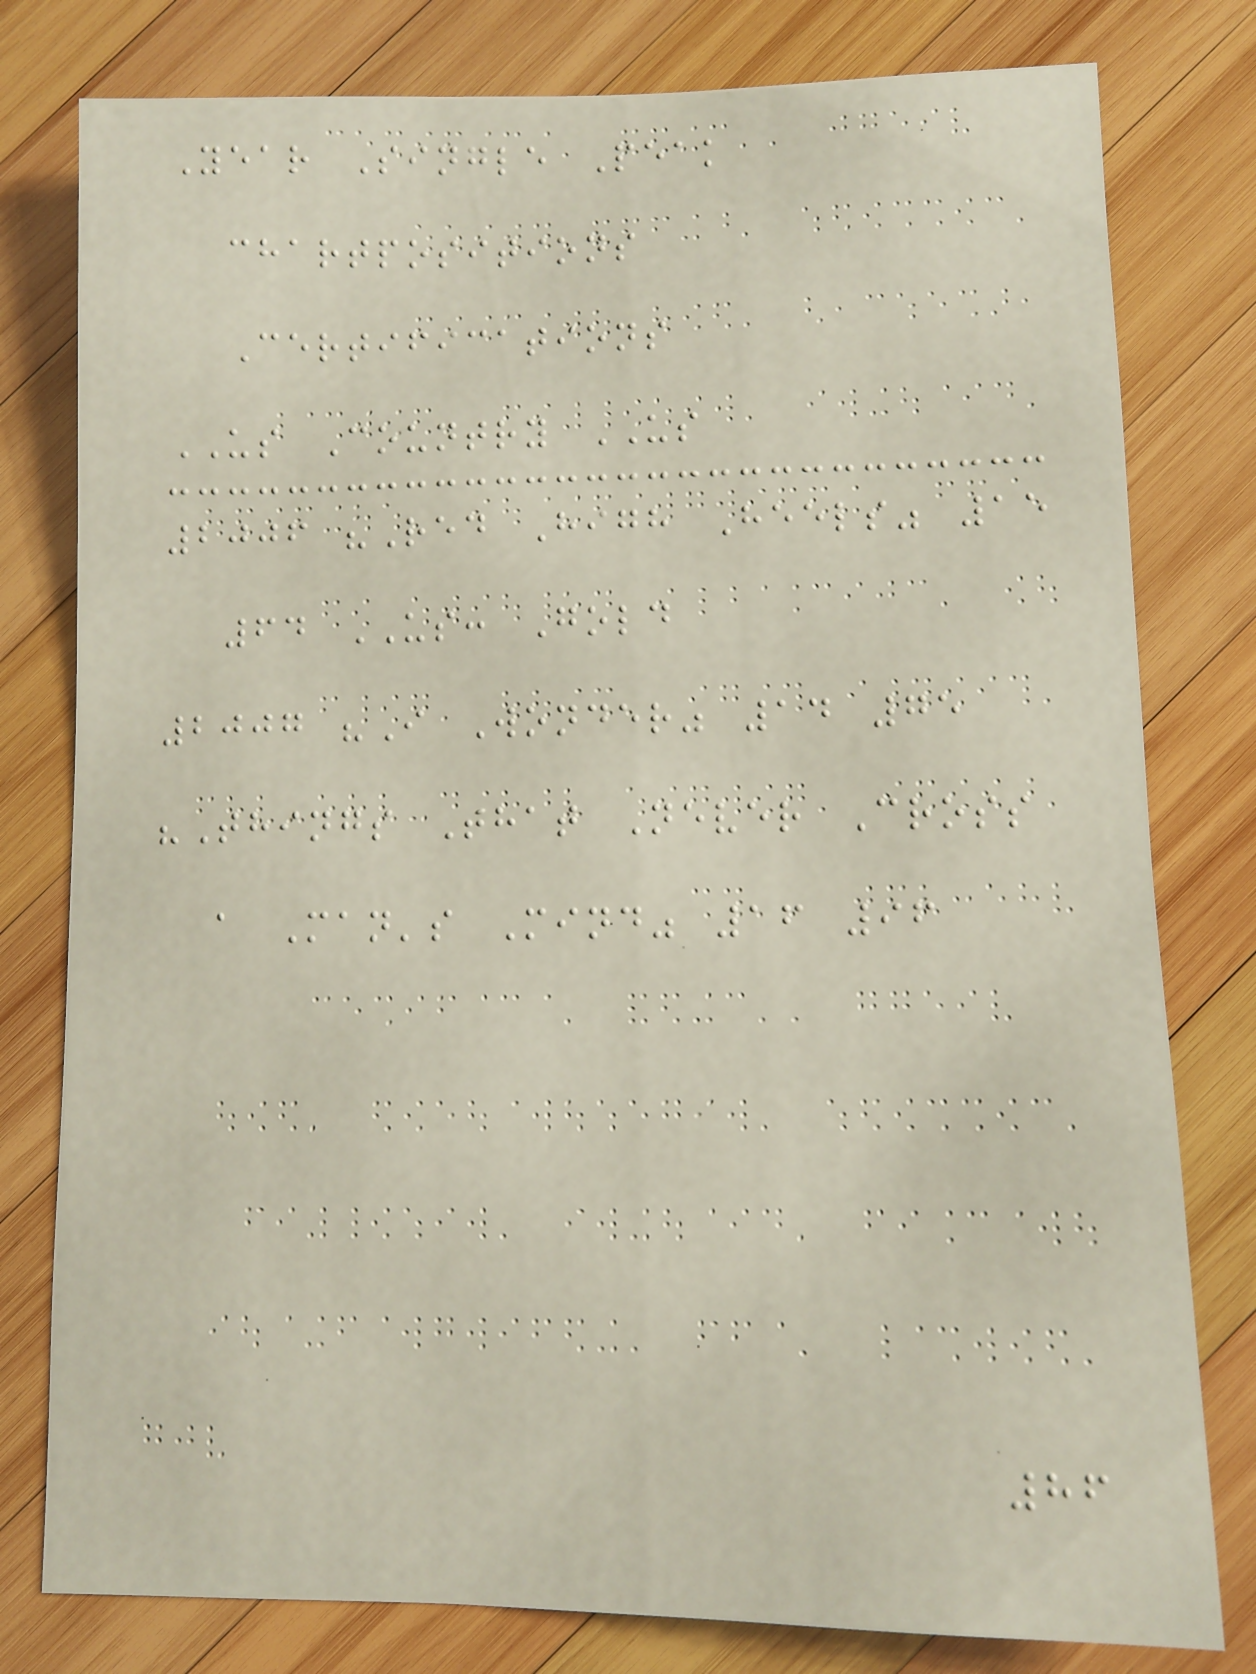Year Single Peak
chartpositions
Certifications
US Country US
2006 "Red High Heels" 15
64 US: Gold
2007 "I Wonder" 14 75
"Things That Never Cross
a Man's Mind" 16 96
86
